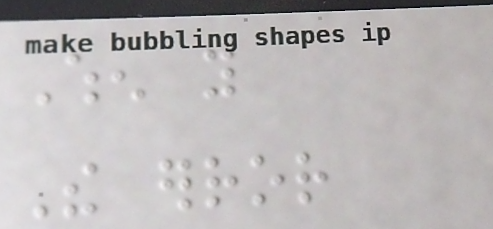When you
The error
